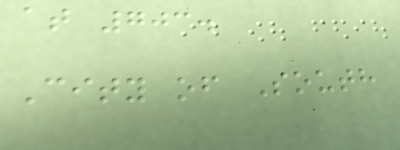at 703.
City of South
